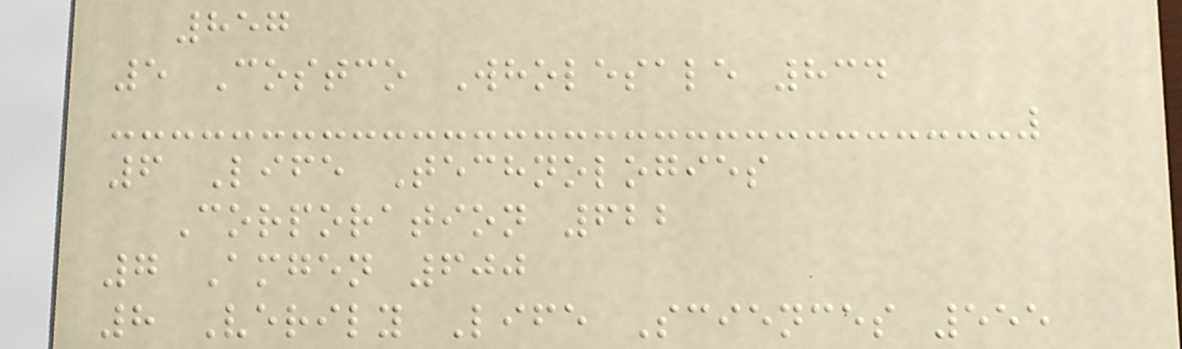857
5 Costco Wholesale 834
6 Life Technologies
Corporation 622
7 Amgen 600
8 Verily Life Sciences 555
